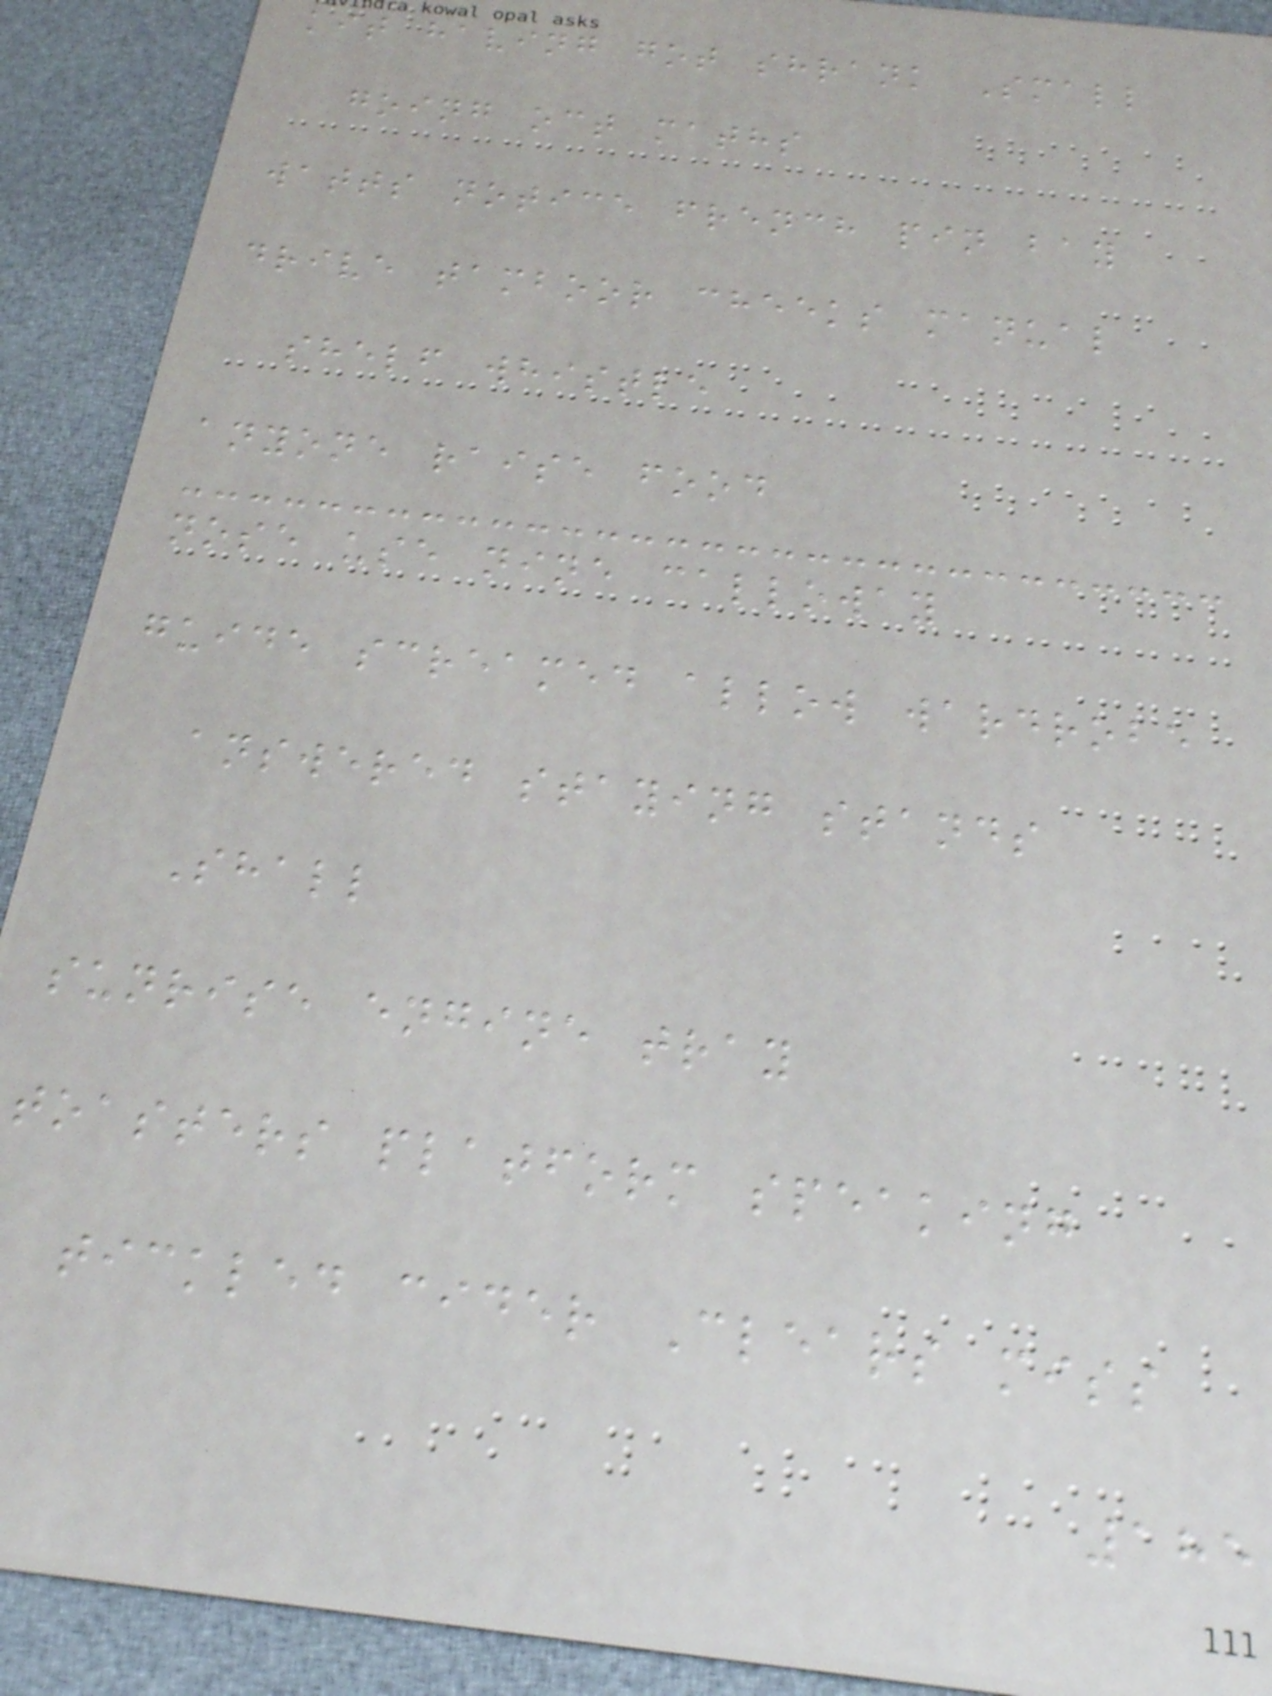kit having got shrank Small
going oct maths
watts notice french pin bay
drive tamboor cheeks manual
shelf whistle
anyone raise food
nose use nine calloway
guide screamed allow wardrobe
answered staying stands
Shall
sunrise engine tray
toasters platform speaking
tickled cider Clears miss
185
